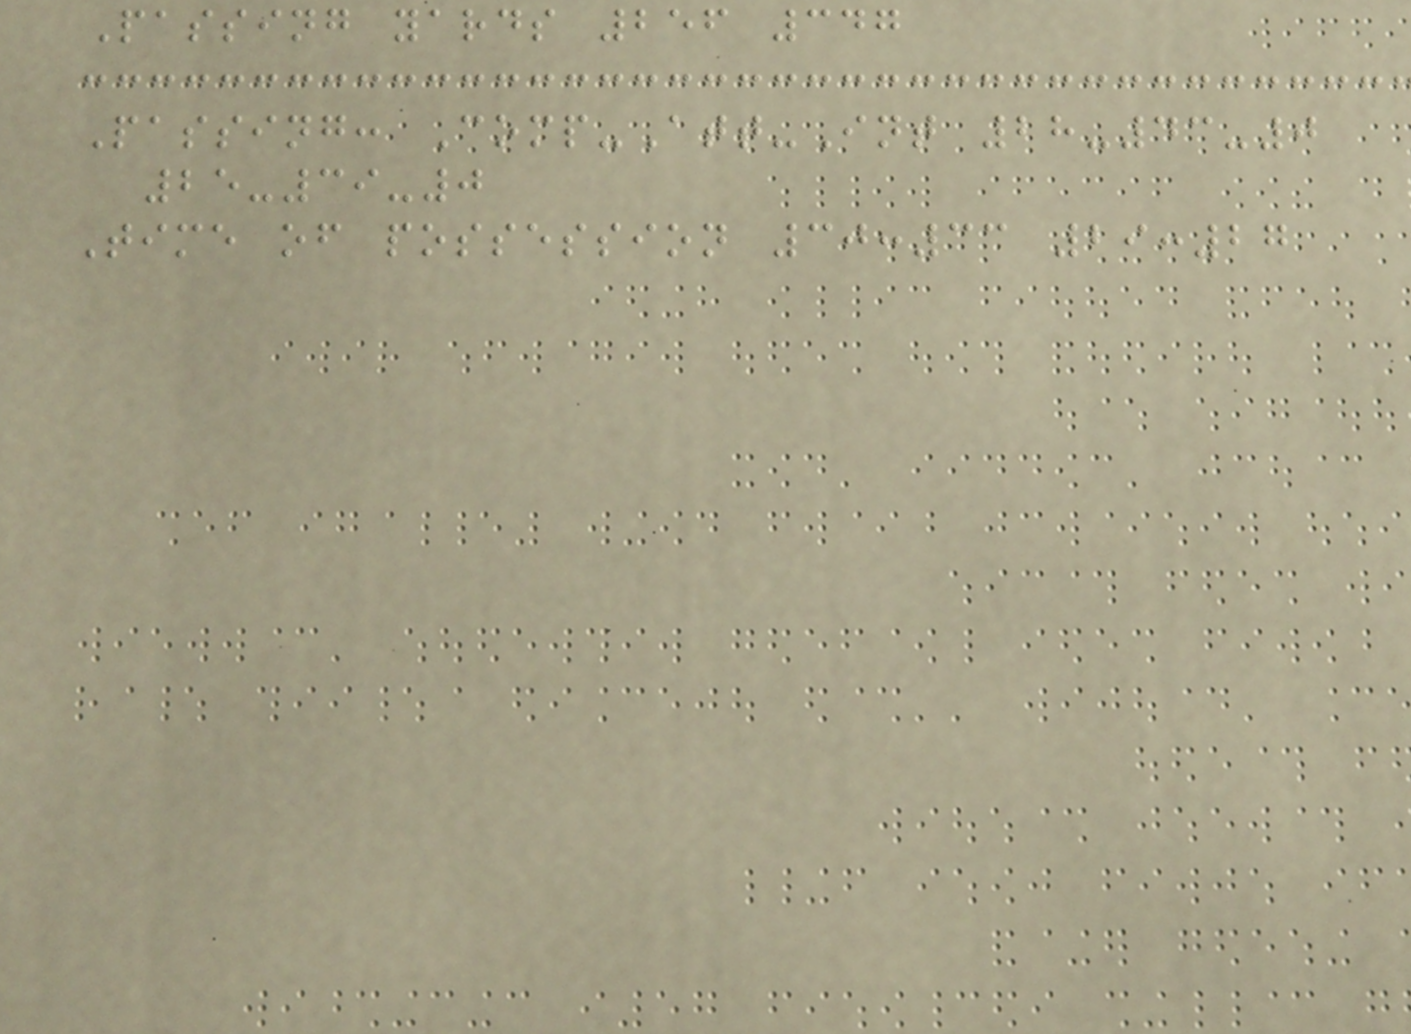Passing yards 256 347
Passing: Comp-Att-Int 28-43-0
25-39-0
Time of possession 30:33 29:27
